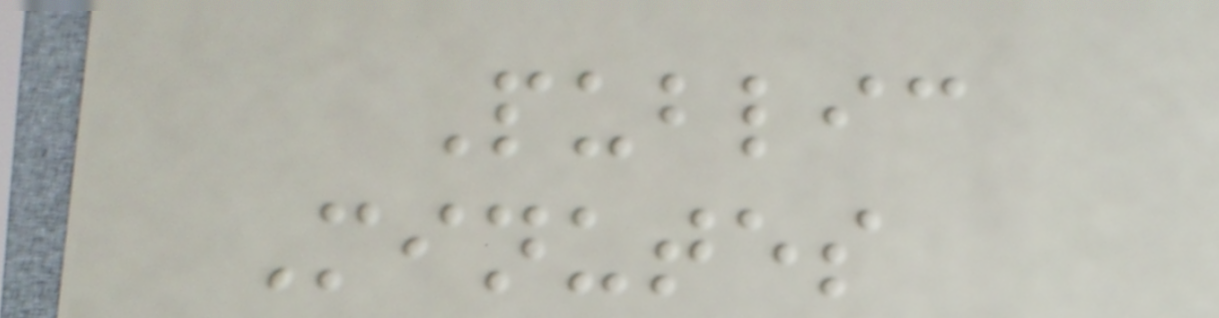Public
Minutes
